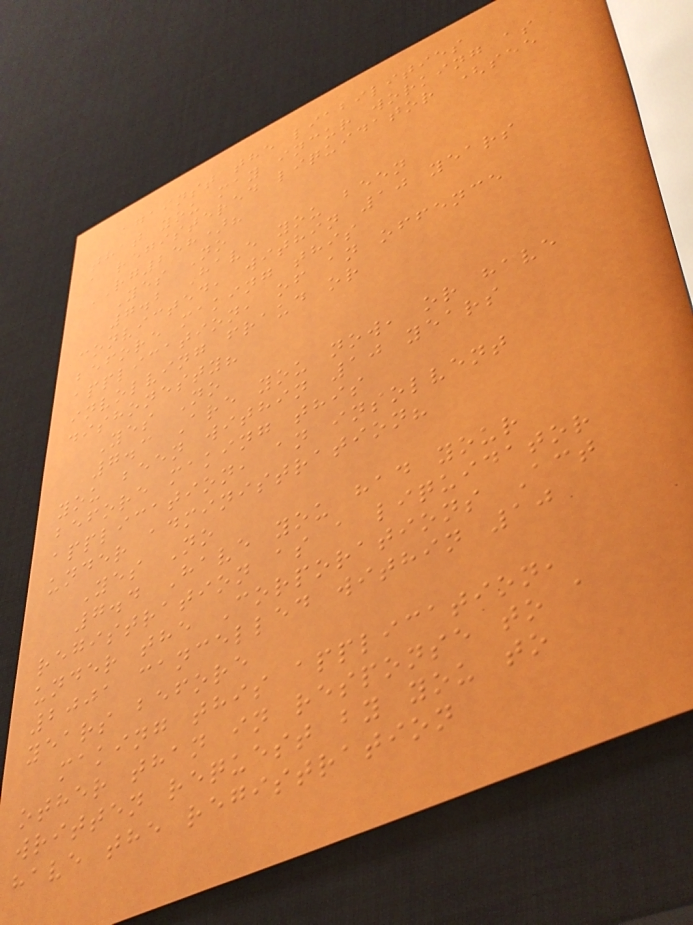against the liabilities
that you may incur working as
a registered liquidator (see
RG258)?
Yes No
7.2 Have you been
convicted, within 10 years
before making this
application, of an offence
involving fraud or
dishonesty?
Yes No
7.3 Are you now, or have
you been within 10 years
before making this
application, an insolvent
under administration?
Yes No
7.4 Have you had your
registration as a liquidator
under the Corporations Act
2001 cancelled within 10
years before
making this application,
other than in response to a
written request by you to
have the registration
